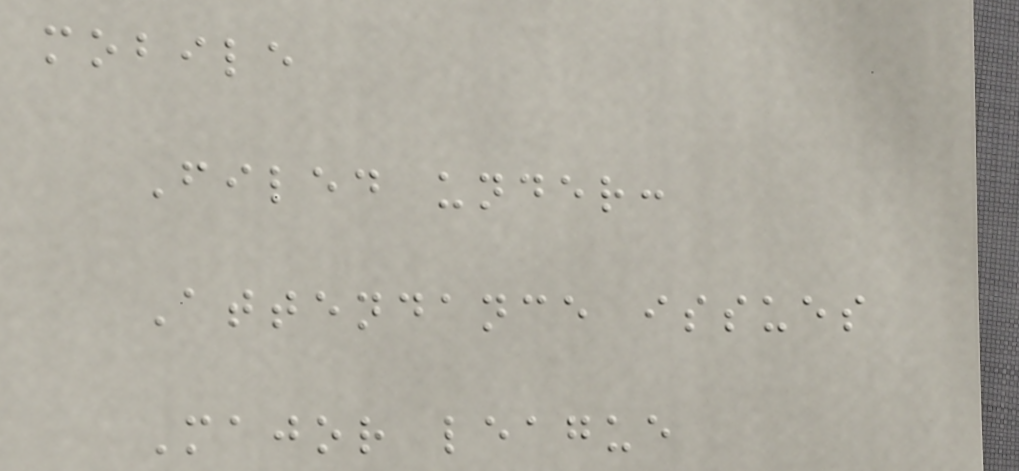mobile
Filed under:
Attendance issues
Major league
